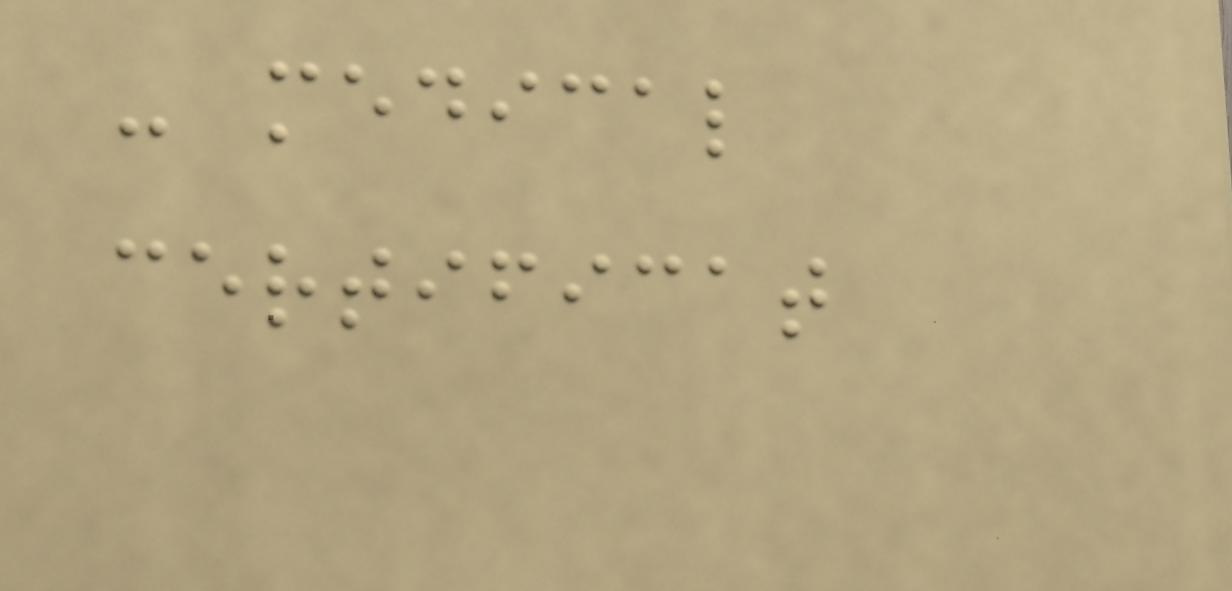- medical
certificat
